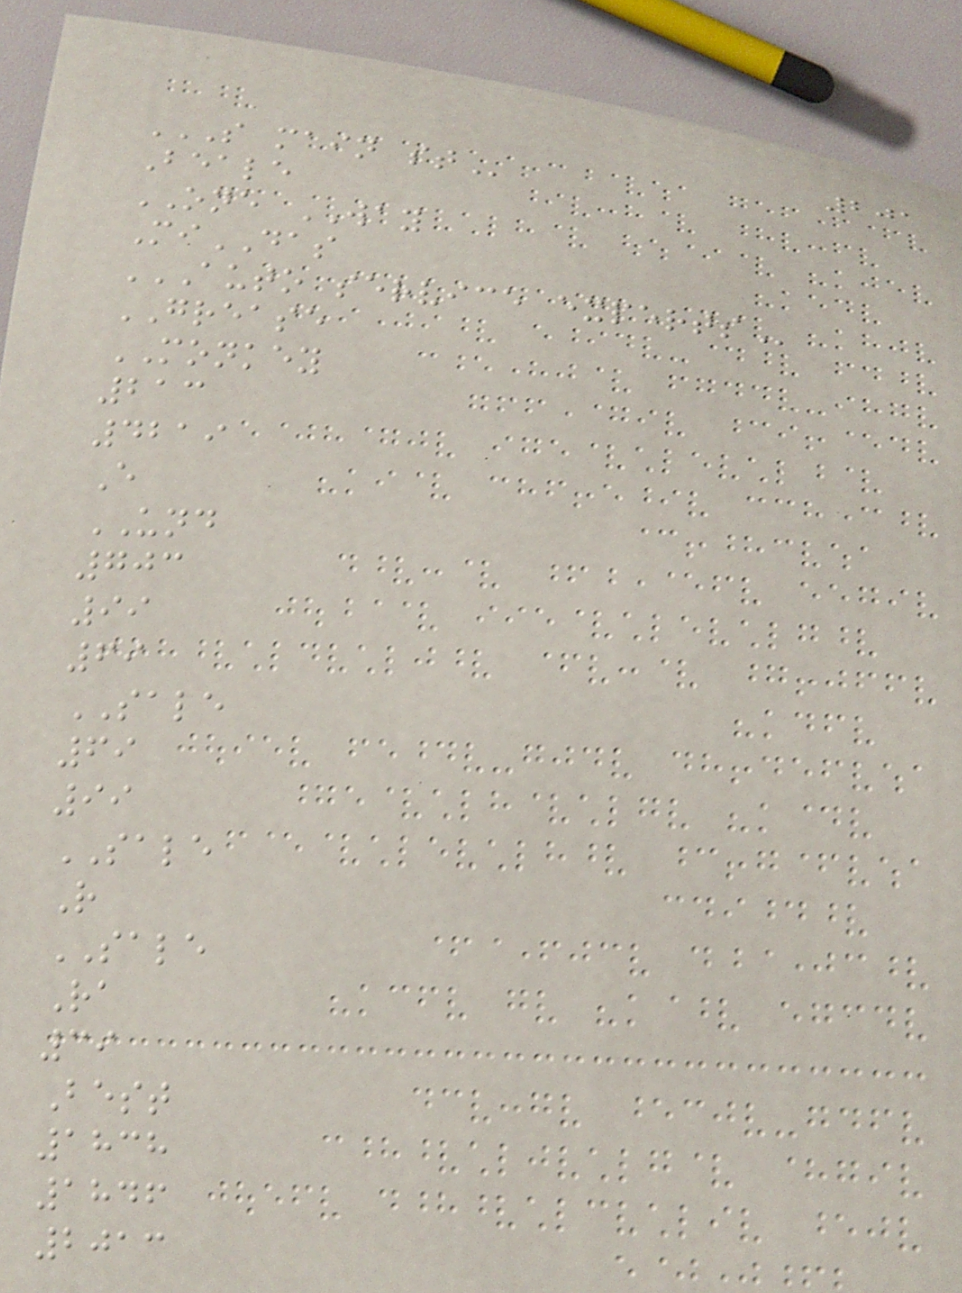201
S MAIN ST
Beale
ONE WAY
MiDAS
AUTO SERVICE EXPERTS
GREASE
MONKEY
213
4219
E
UND
703
99
69
SALE
69
99
SALE
R
SALE
Ra
39
Best
1838
1846
2013
